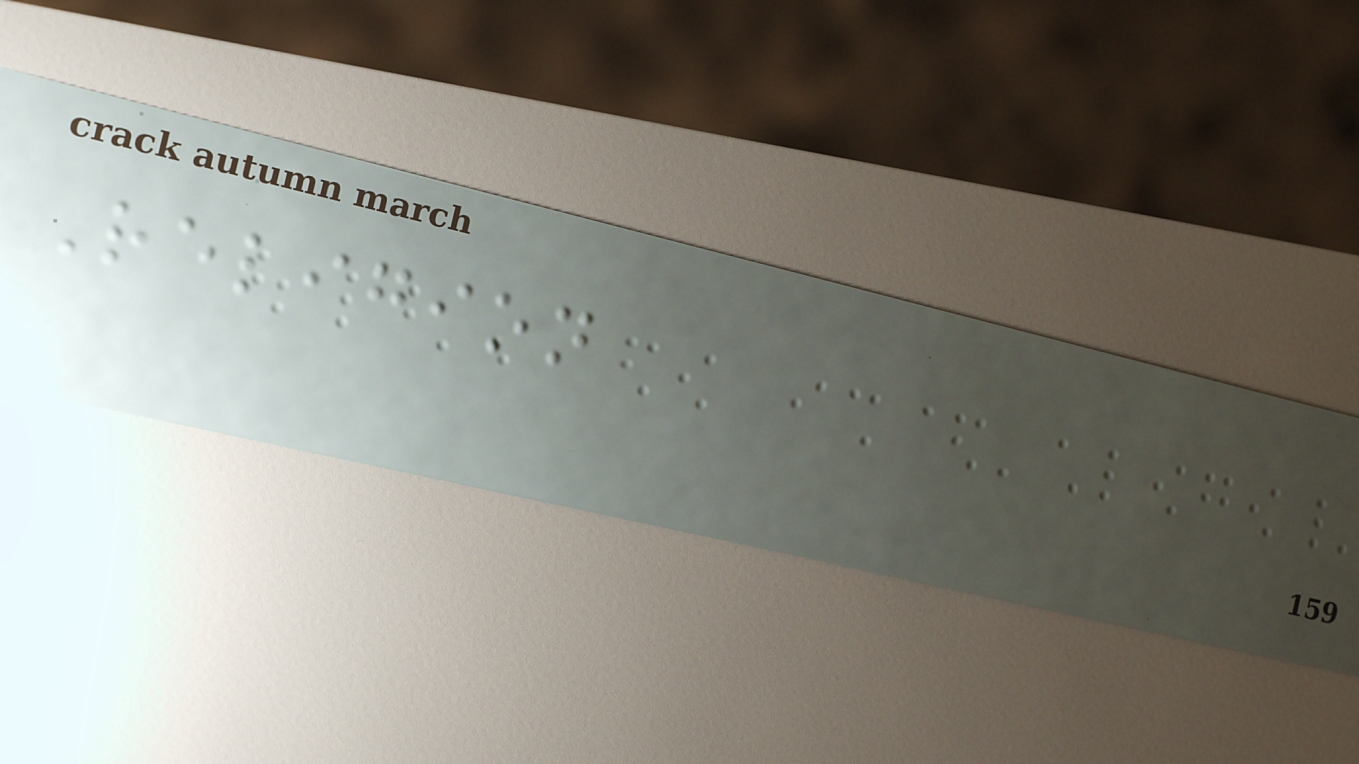Religion
